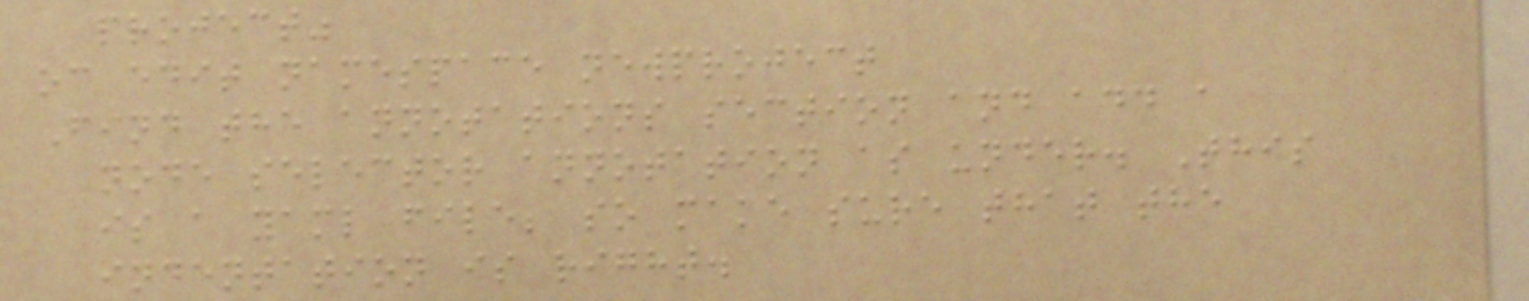project"
oc edit namespace newproject
Find the annotations section and add a
node selector annotation as under. This
is a yaml file; so make sure that the
indentation is right.
